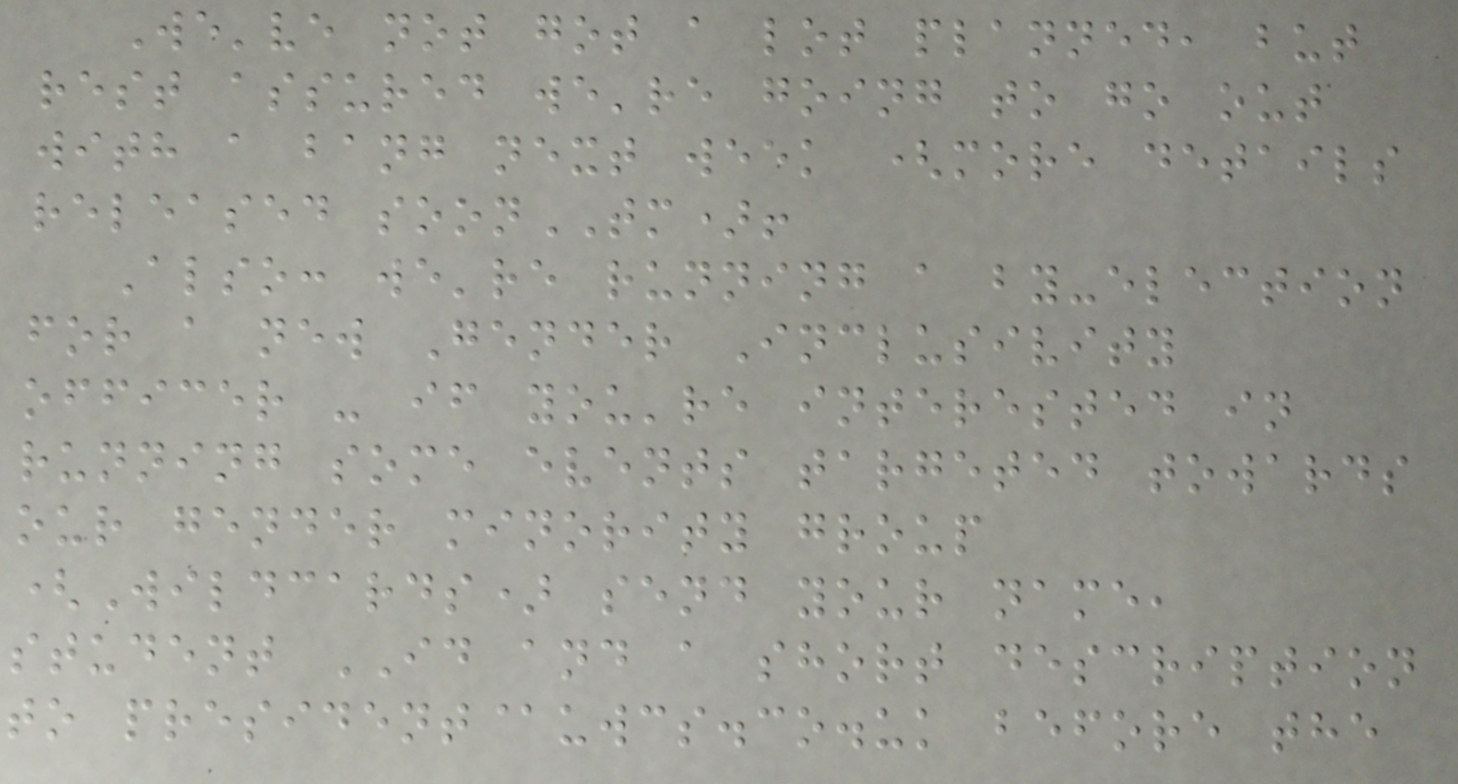We've not got a lot planned, but
rest assured we're going to go out
with a bang next week (more details
released soonTM)!
Also: we're running a by-election
for a new Gender Inclusivity
officer - if you're interested in
running some events targeted towards
our gender minority group
(Wildcards) send your name,
student ID and a short description
to president@uwcs.co.uk before the
